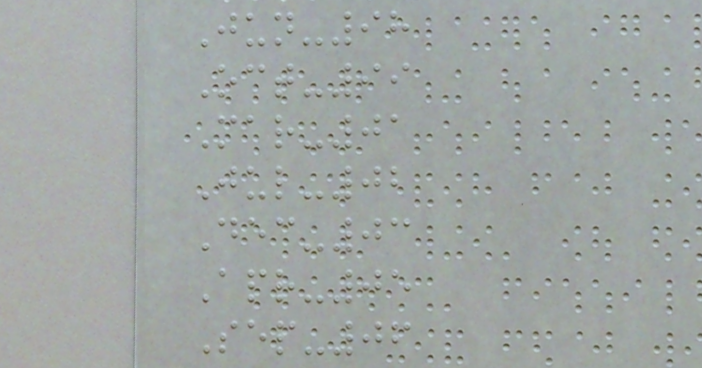Jun-98
Oct-99
Mar-01
Jul-02
Dec-03
Apr-05
Sep-06
